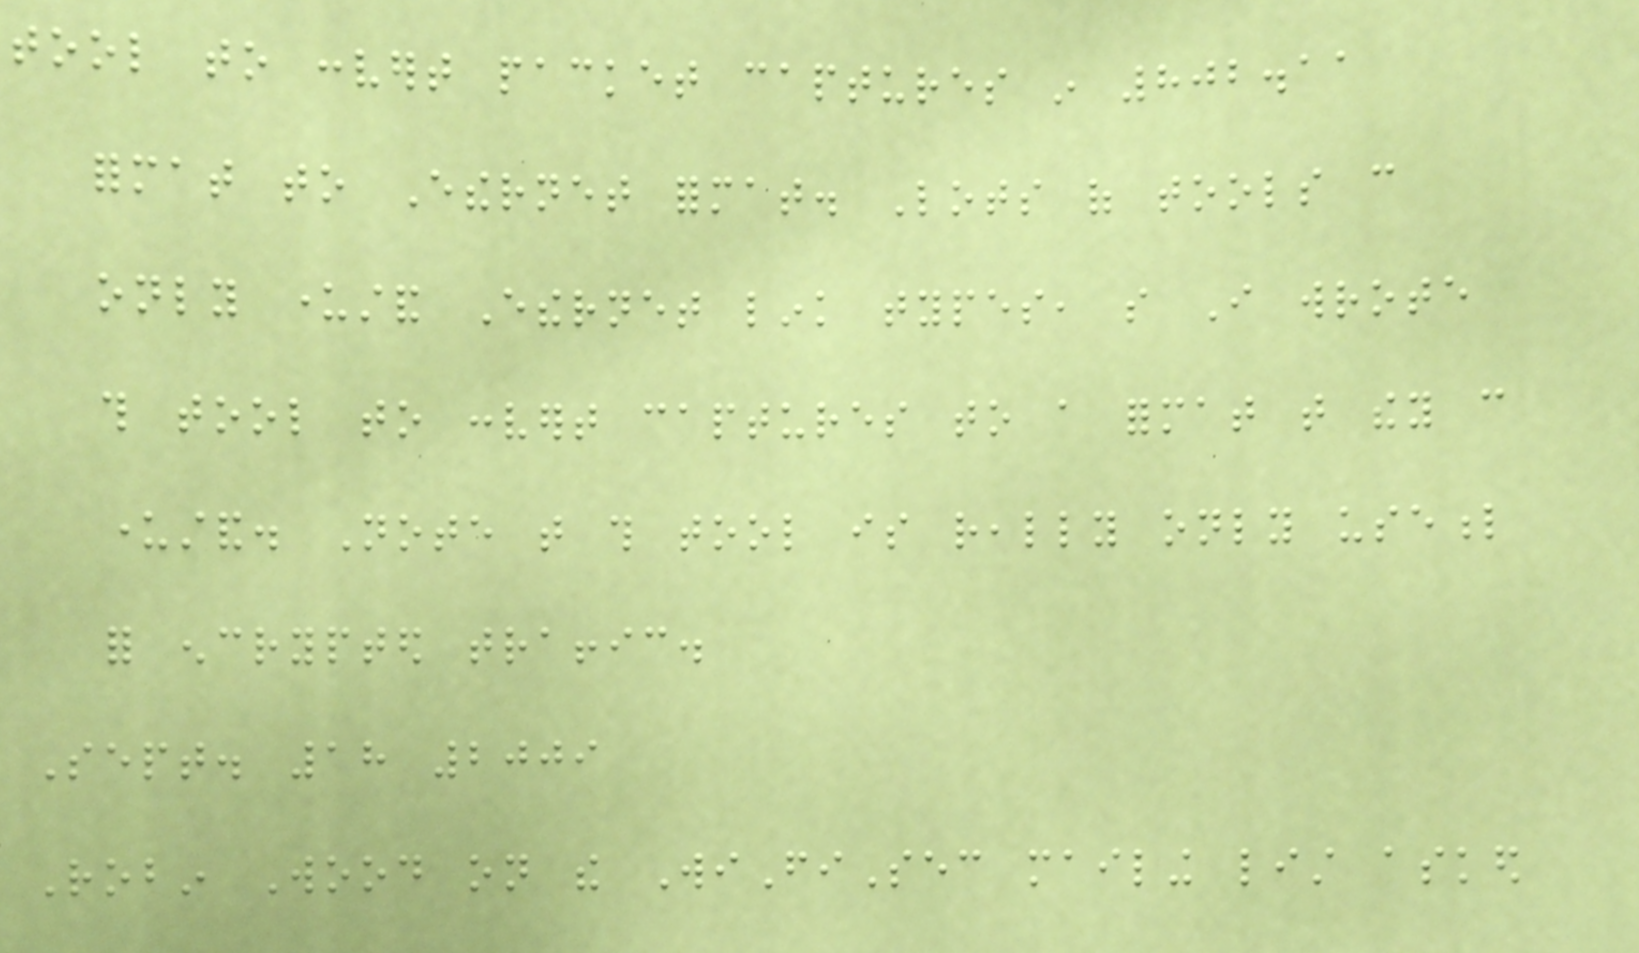tool to convert packet captures in 802.11
format to Ethernet format. Lots of tools can
only understand Ethernet link types, so I wrote
this tool to convert captures to a format that they can
understand. Note that this tool is really only useful
for encrypted traffic.
Sept. 18 2009
Robin Wood on the WiFiSec mailing list asked
